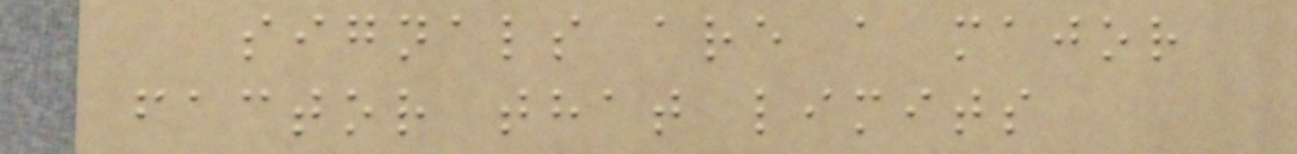signals are a major
factor that limits
